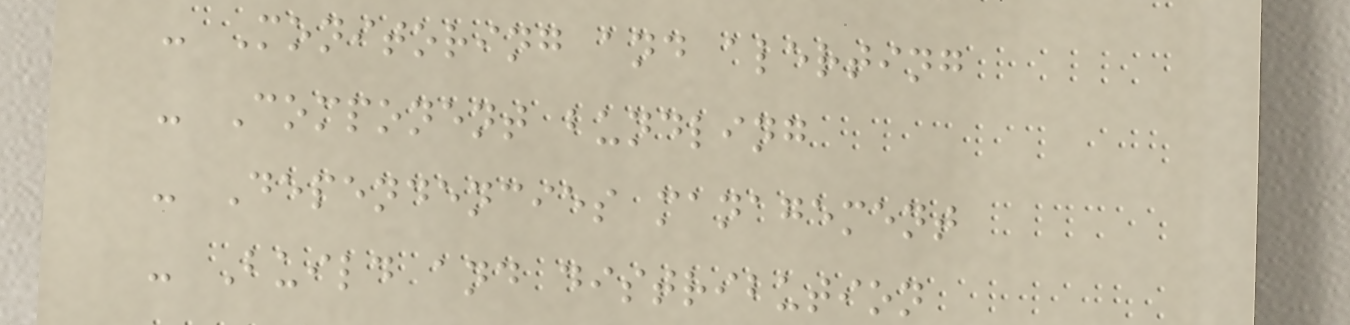- Monitoring and alerting
- Component bundling
- Dependencies management
- Build and distribution
